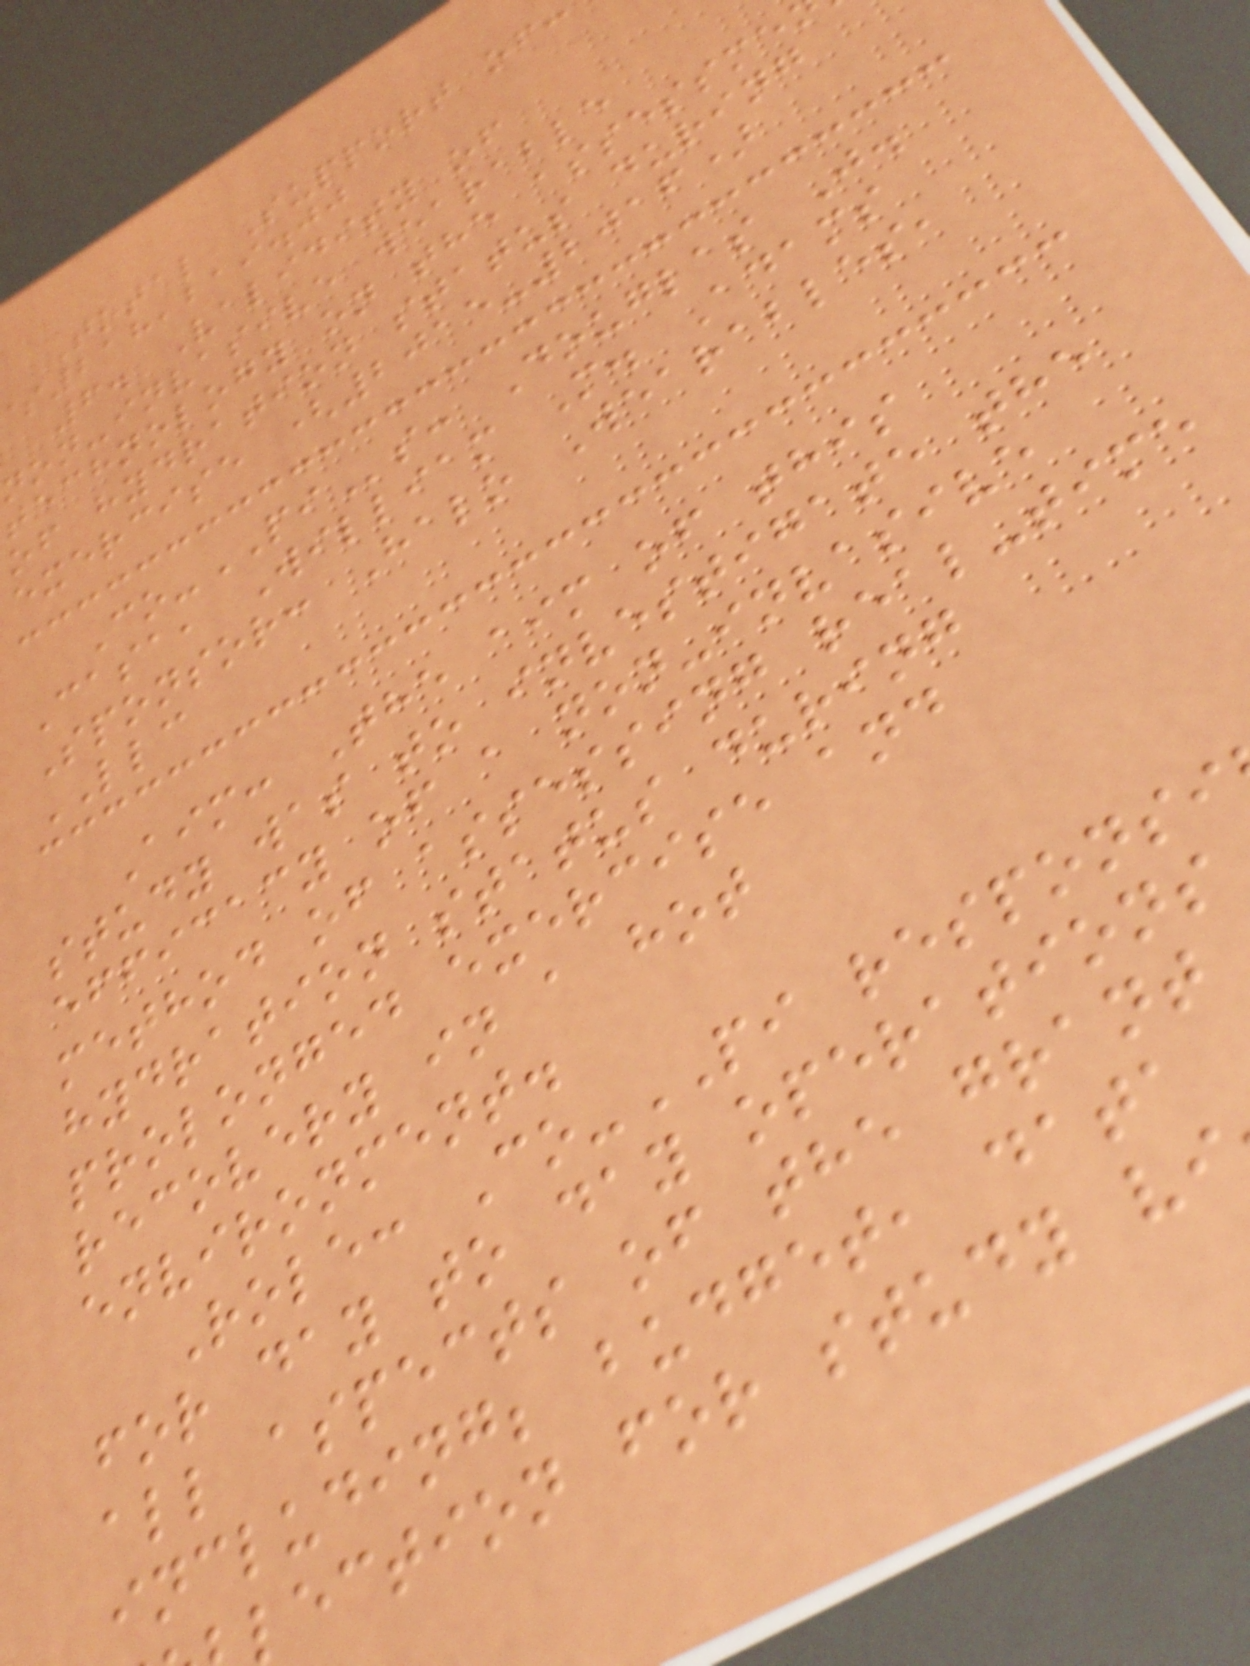Total Support of:
218,219.00
6. Validity of
non-invasive wearable
technology on the assessme
of hydration status during
exercise (2015-2016)
Co-PIs: Douglas J.
Casa, William M. Adams
Sponsor: Halo Wearables,
LLC
Aim: The aim of this
study was to investigate the
efficacy of a non-invasive
method of assessing real-time
hydration status during
prolonged exercise and
recovery in a hot
environment.
Role: Co-PI responsi
for day to day operations
all aspects of the grant
including; budget, data
lection for study vi
